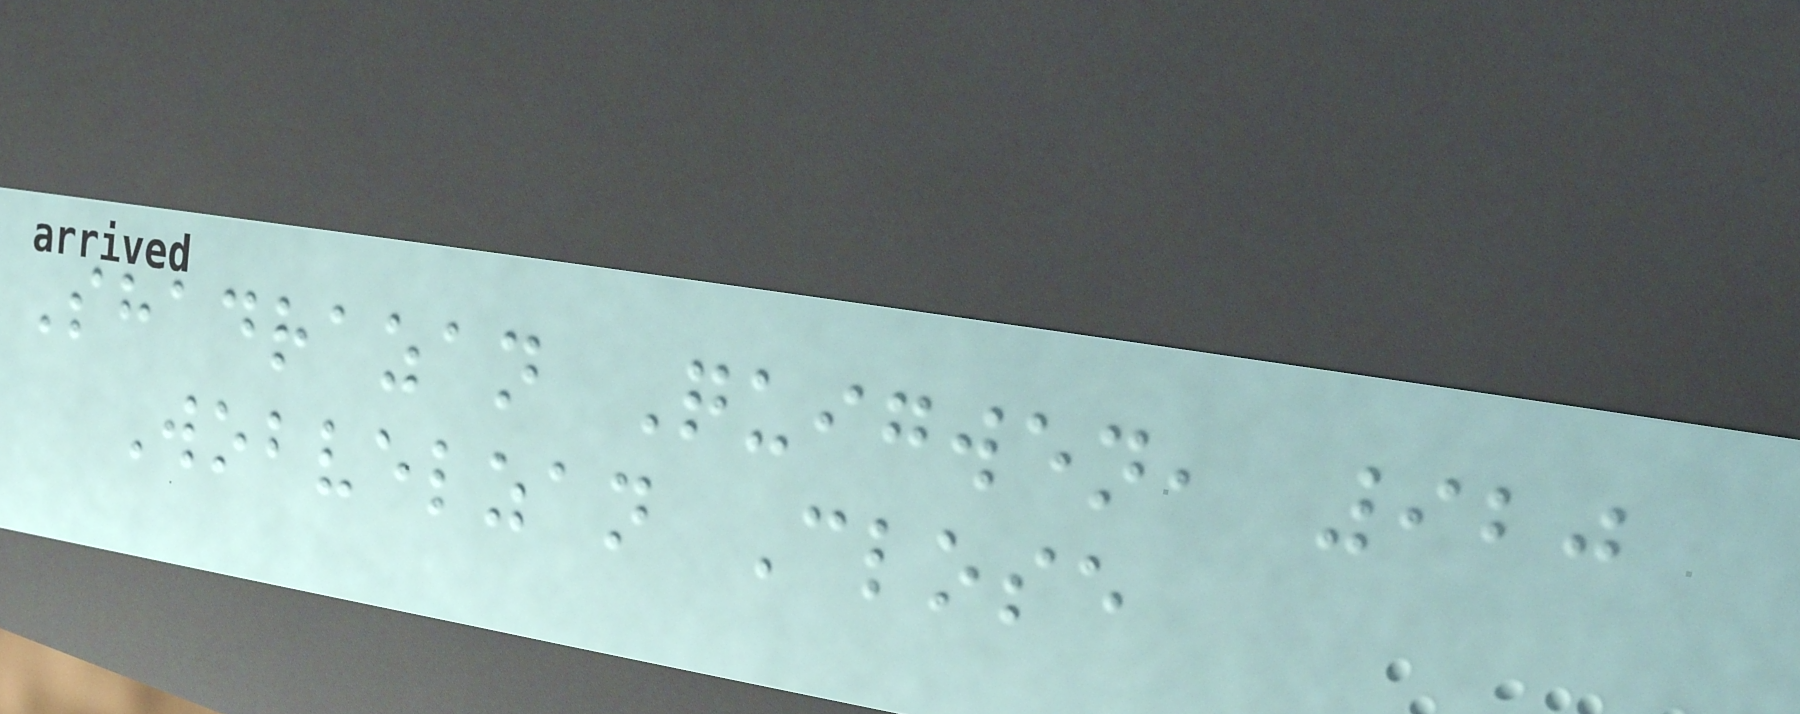Shadrazan Quigwen, 920
Wobvelzan Close
